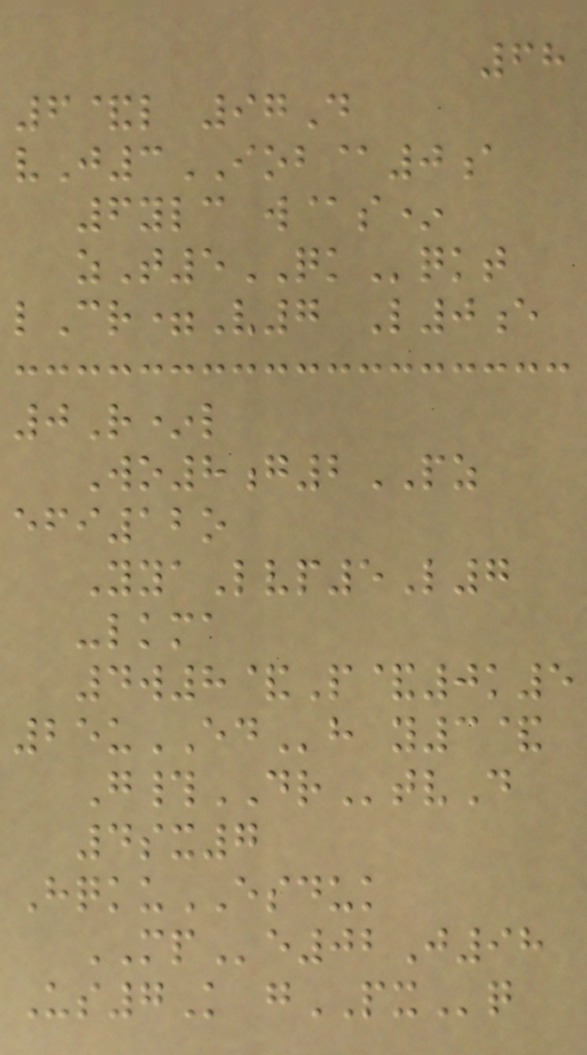68
6&l 97D
vJ3IOB@0a
6ylc w@s*
zT5QKqkt
lCr=V7 L0e
0R*l
Wo8g2PZ
efi12o
YyaLvp5L7
-lkma
4w8&P&0k5
25uEDh y3&
G#DRtvD
4sx7
HqkuESDUK
MPe02J98
Us7K gPXq
